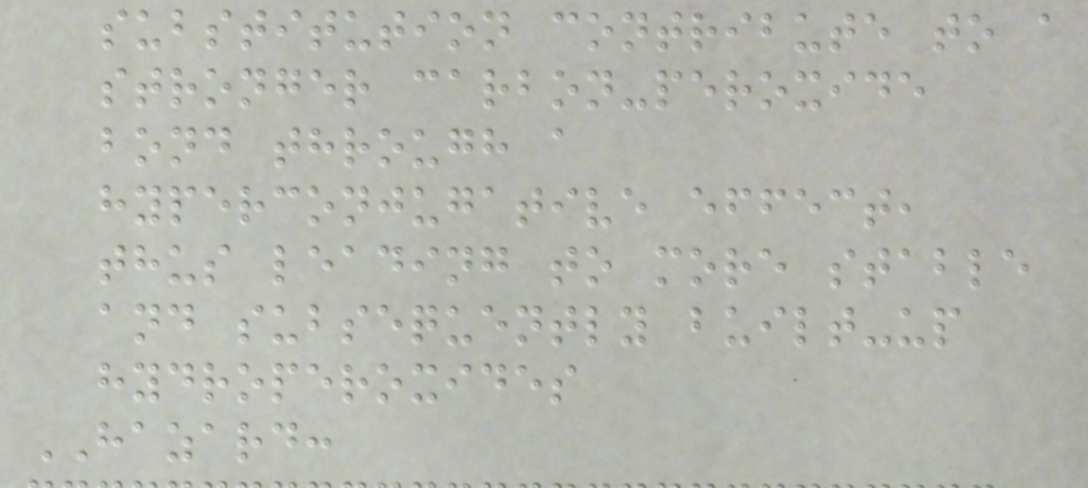substitution contribute to a
stronger carbon-peroxide
bond through a
hyperconjugative effect,
thus leading to more stable
and subsequently built-up
hydroperoxides
HAZARD:
